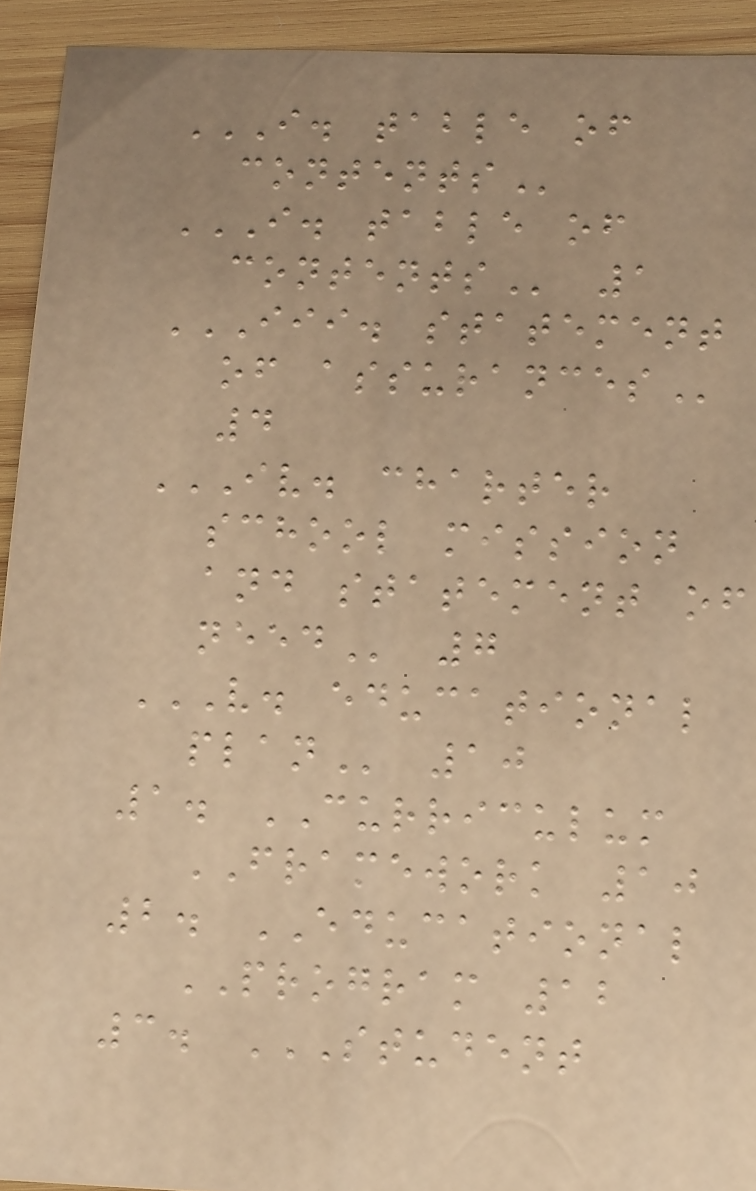I. TABLE OF
CONTENTS
I. TABLE OF
CONTENTS 1
III. STATEMENT
OF ASSURANCES
4
IV. CHARTER
SCHOOL MISSION
AND STATEMENT OF
NEED 7
V. EDUCATIONAL
PLAN 10
1. CURRICULUM
FRAMEWORK 10
2. EDUCATIONAL
PROGRAM 12
3. STUDENT
